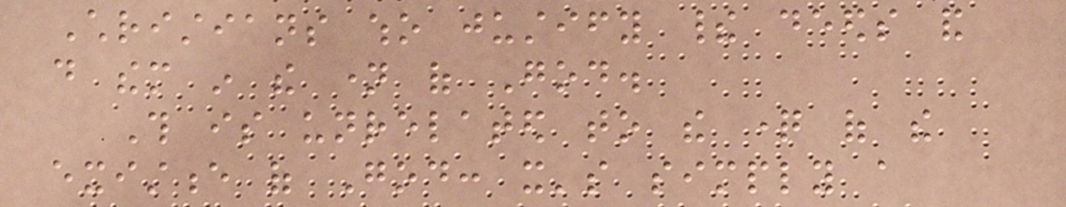Christians who justify their deeds and
do them in the name of God.
This is unrelated to the question of the
existence of God: it's simply a
